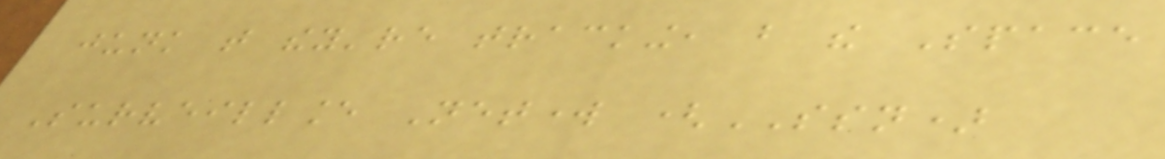junk that they're tracking, but the Space
Surveillance Network (SSN)
